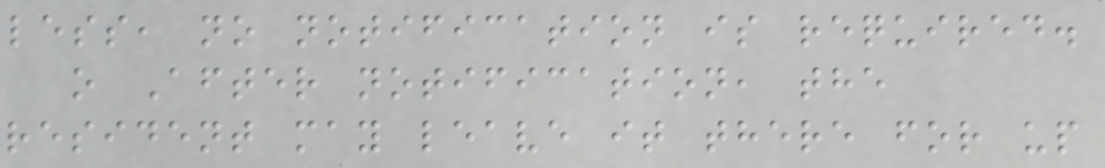less, no notification is required.
o After notification, the
resident may leave it there for up
